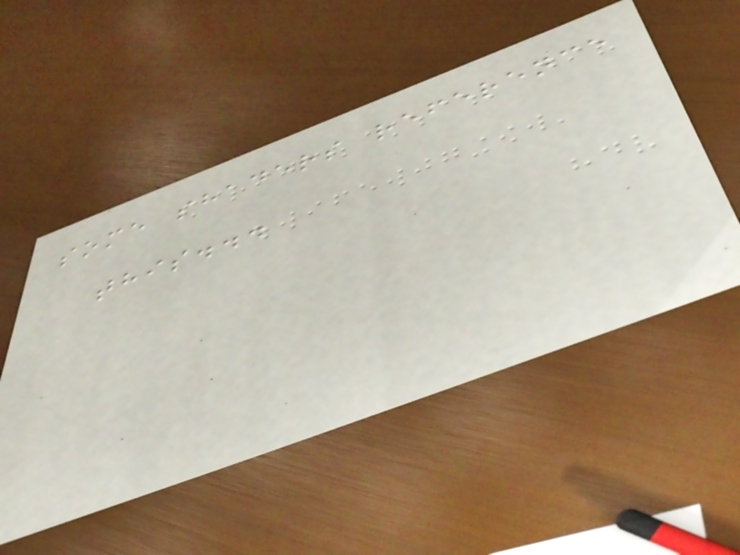some shaders reference
this...
